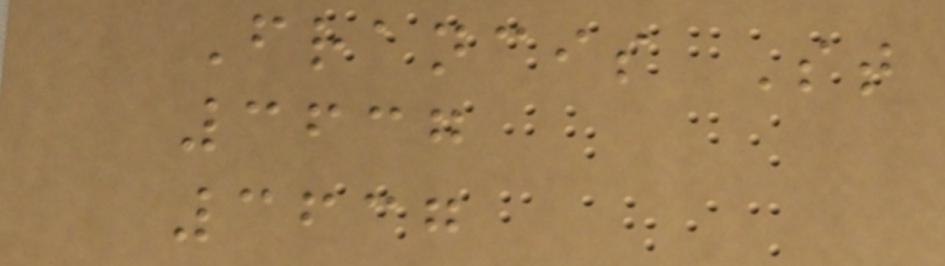Francis St
3637
3637
